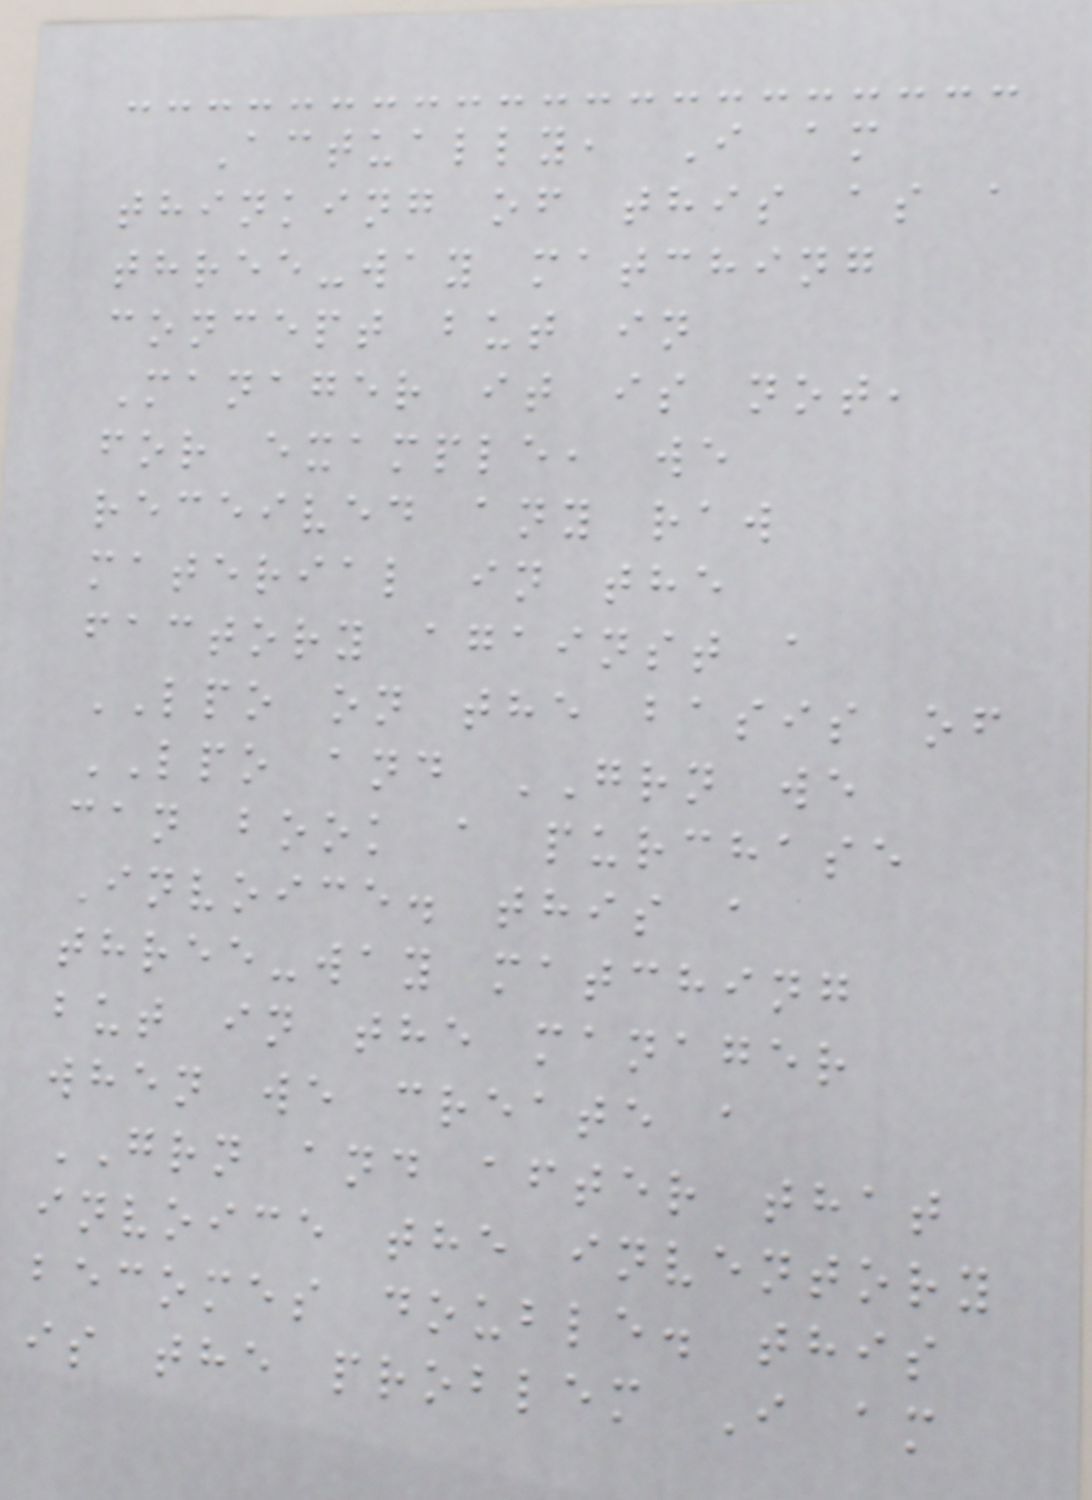Actually, I am
thinking of this as a
three-way matching
concept but in
Manager it is not,
for example, we
received any raw
material in the
factory against a
LPO on the basis of
LPO and GRN we
can book a purchase
Invoice. this a
three-way matching
but in the manager
when we create a
GRN and after that
invoice the inventory
becomes double. this
is the problem I am
